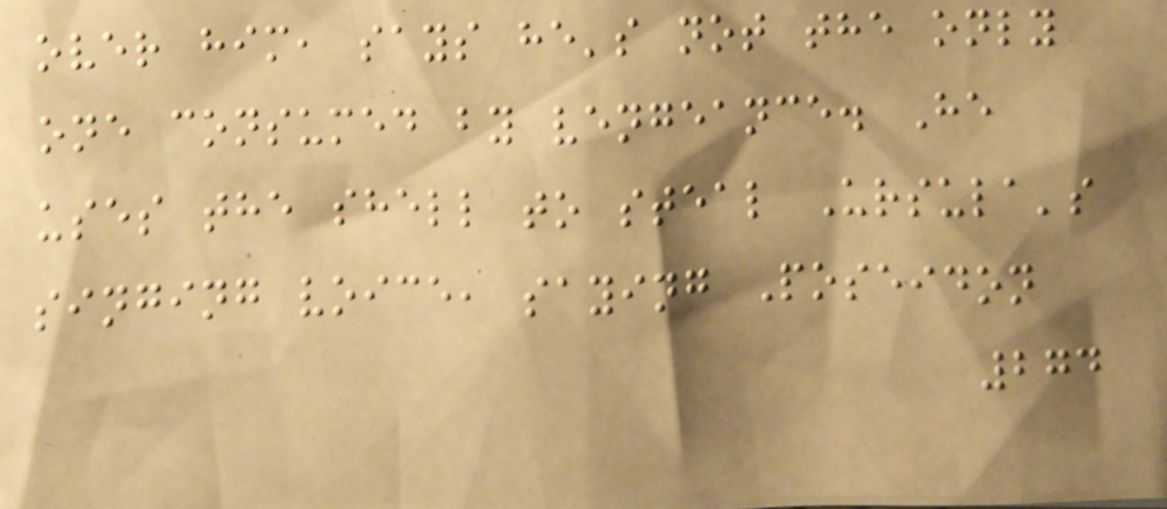over him, says he's not the only
one consumed by vengeance. He
uses the shell to steal Ursula's
singing voice, saying Poseidon
274
